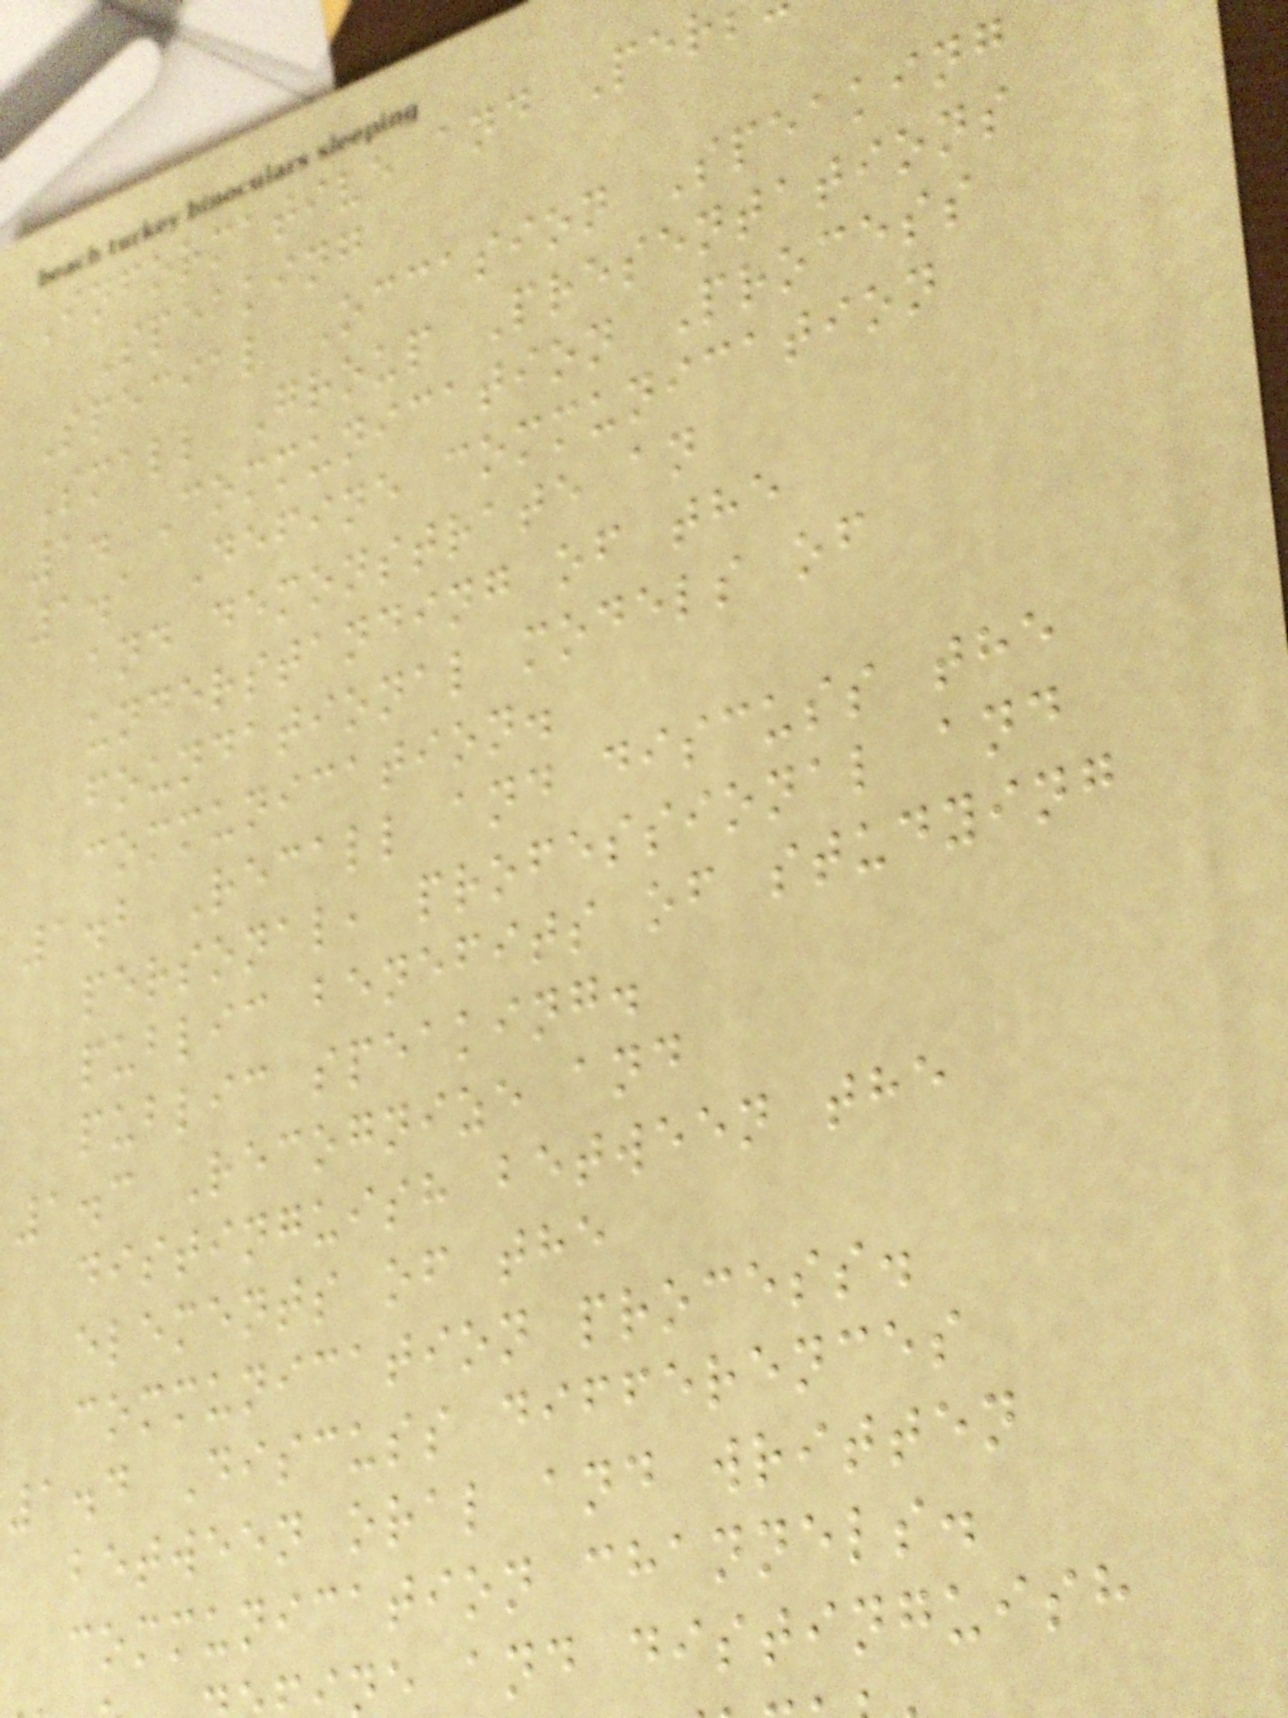Informative and Per
Speaking
Special Occasion Speaking
Small Group Presentations
1. Communication Process
1.1 Define communication
and demonstrate an
understanding of the
foundational models of
communication.
1.2 Recall and discuss the
personal, professional and
public benefits of studying
public speaking.
1.3 Recognize and
distinguish between the
elements of the
communication process.
1.4 Discuss differences
between oral and written
communication channels.
ne and distinguish
